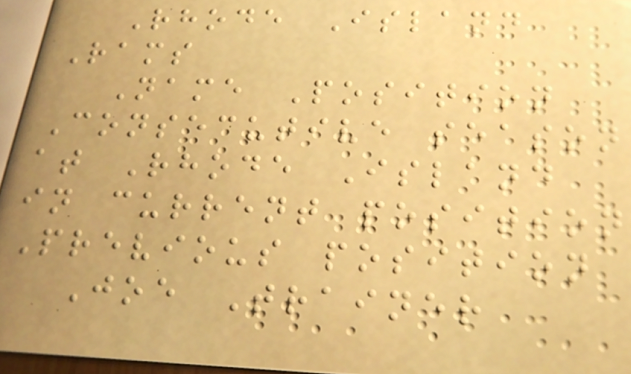Rhode Island
Rams
Name Position
Consecutive season
at Rhode Island
in current position
Previous position
Joe Trainer
